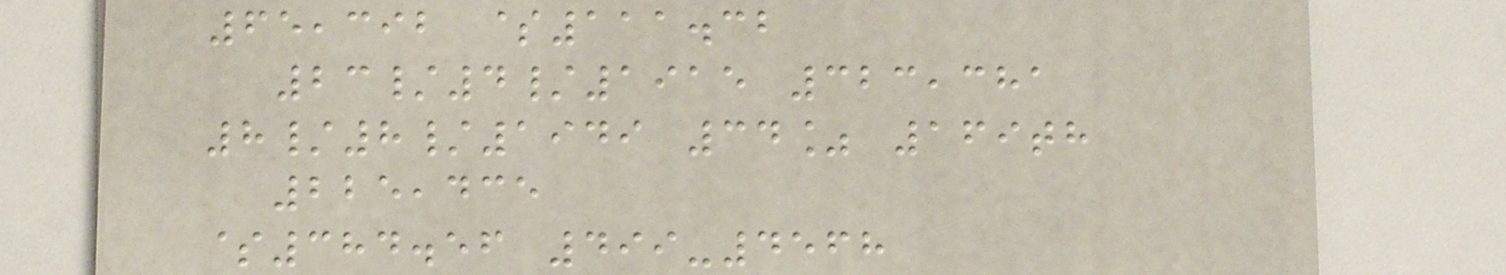65,392 $111.32
23/4/1915 323,381
8/8/1949 34% 169th
225,435
$384.56 499-4568
